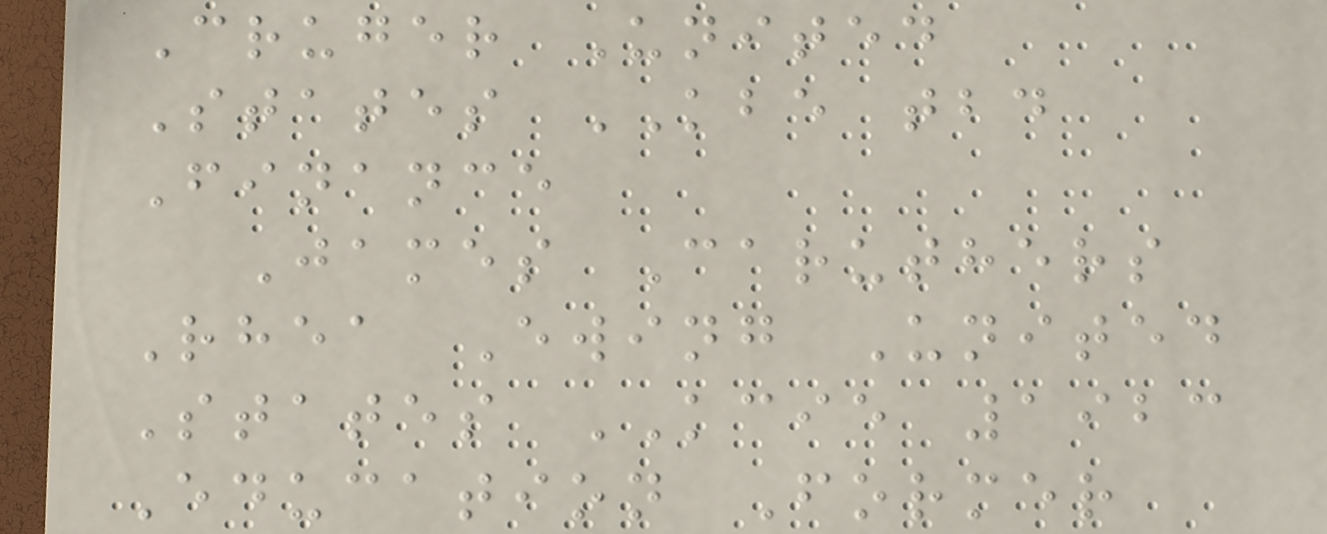Cruger United
States KBE tbd
Finance
James Caruthers
Rhea Ewing United
States KCIE 1923
Education Former
